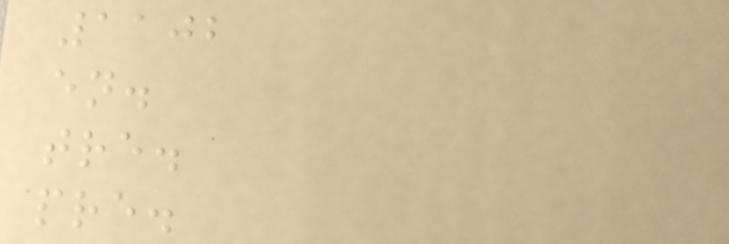1102
en.
tre.
pre.
